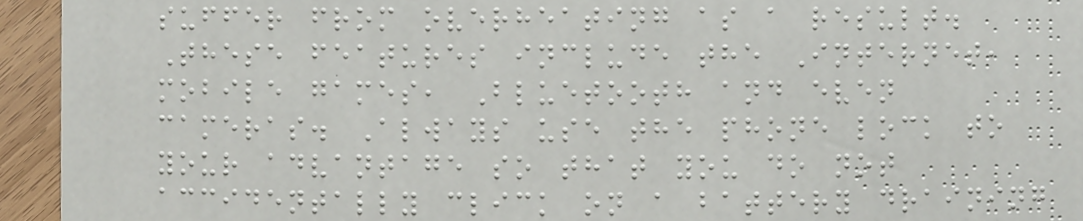suffer from overheating as a result.
These features include the Internet,
mobile games, Bluetooth and even
cameras. Always use the phone lock to
your advantage so that you do not
accidentally click on a battery draining
